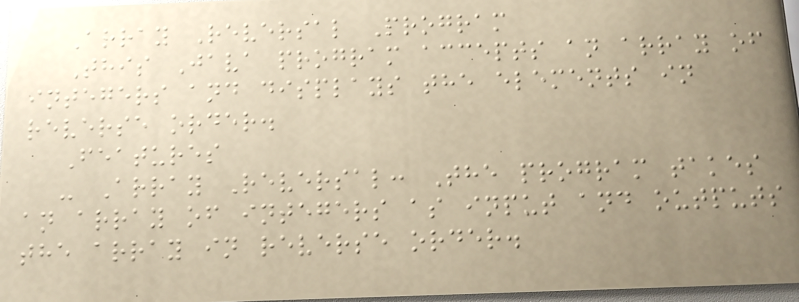Array Reversal Program
This Java program accepts an array of
integers and displays the elements in
reverse order.
Features
- Array Reversal: The program takes
an array of integers as input and outputs
the array in reverse order.
